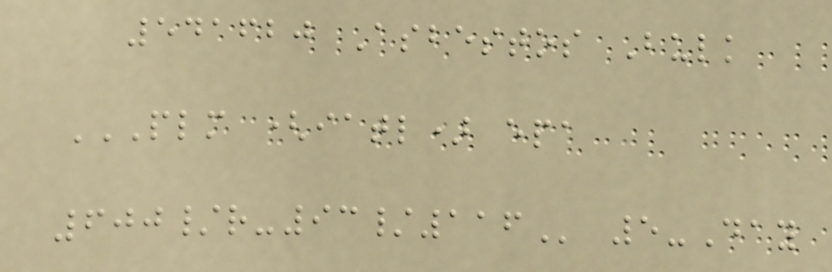541620 Asbestos Bulk
PLM (IATL) EPA
600/R-93/116 5-Day
